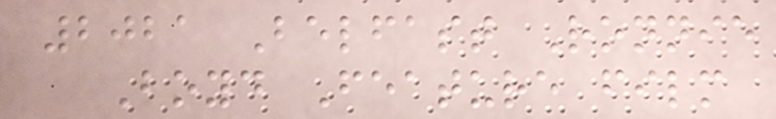2021 Belfast Ronnie
Boyd Feature film
